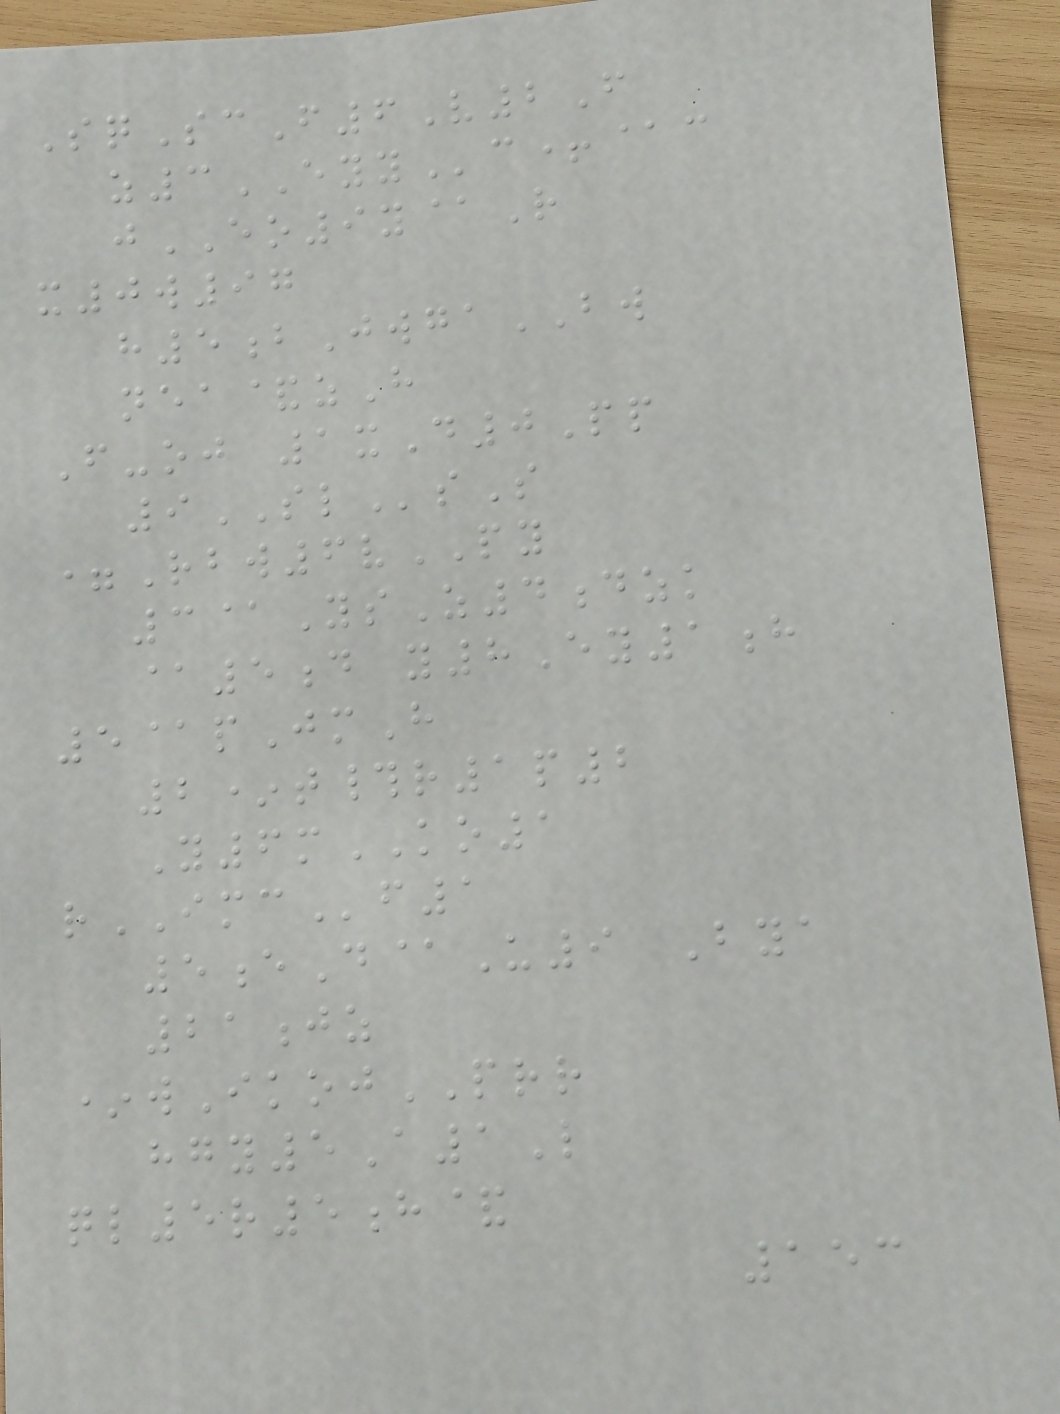SqScF6V2F
z3EYYc+@c
jEO9y@R
x0w97
h5bJwgaBW
nea&zH
F-oj 1xD0Pp
9SLsS
=Rbw6vPY
3@YsZ4dzk
@5d y8Ey1h
5@pJmH
2*t#r1p2
Y6mKO1
rIMCf1
5eD@U9 Bya
21jz
*wIkojPRR
hgy5A1L
ql5r5h&
153
